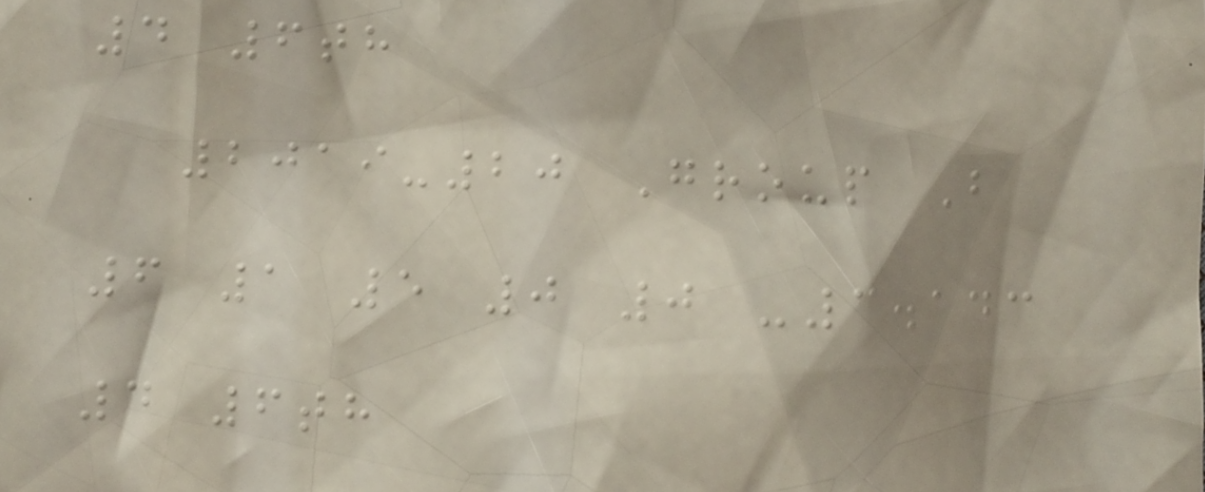4 6th
2019-20 Group B
6 1 5 0 0 -3.143
4 6th
